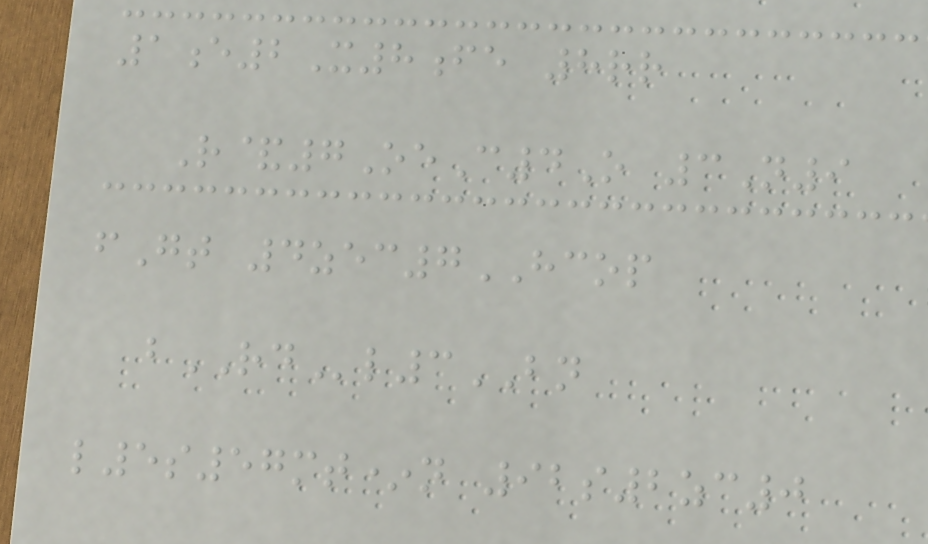1e2X8fe 8rr
R&7OeC4O 3N9
fGt 4zec7HCOP
bRDl3BN
l5s57mt*n 92s2zc0
